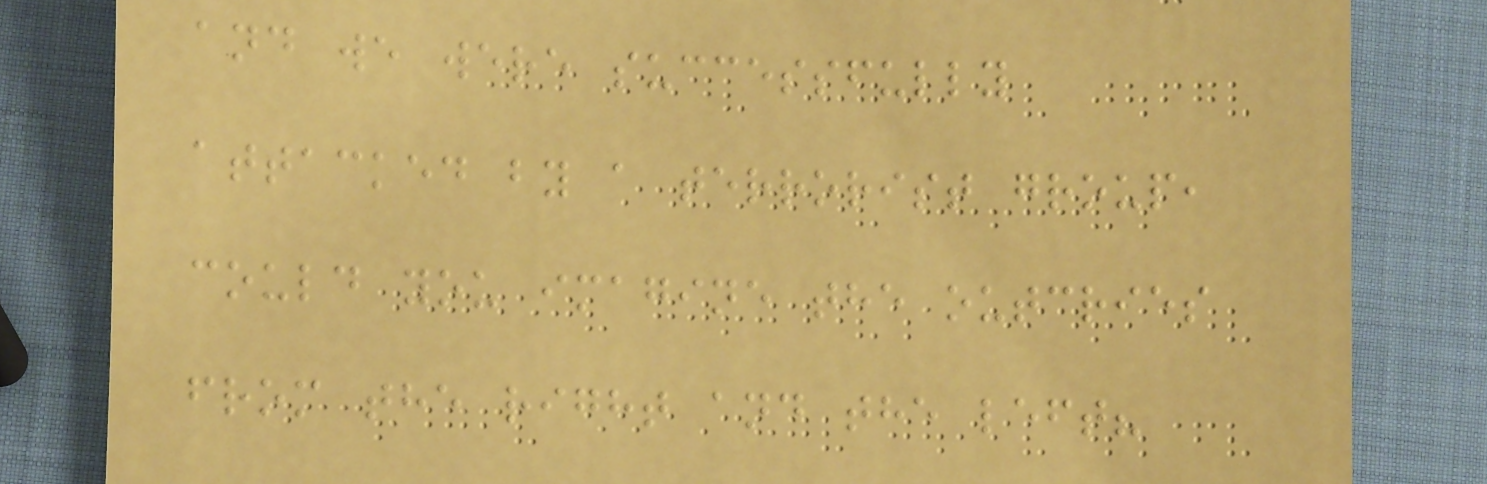and we were successfully
attacked by a terrorist group,
could you imagine the outcries
from the right and the left?
